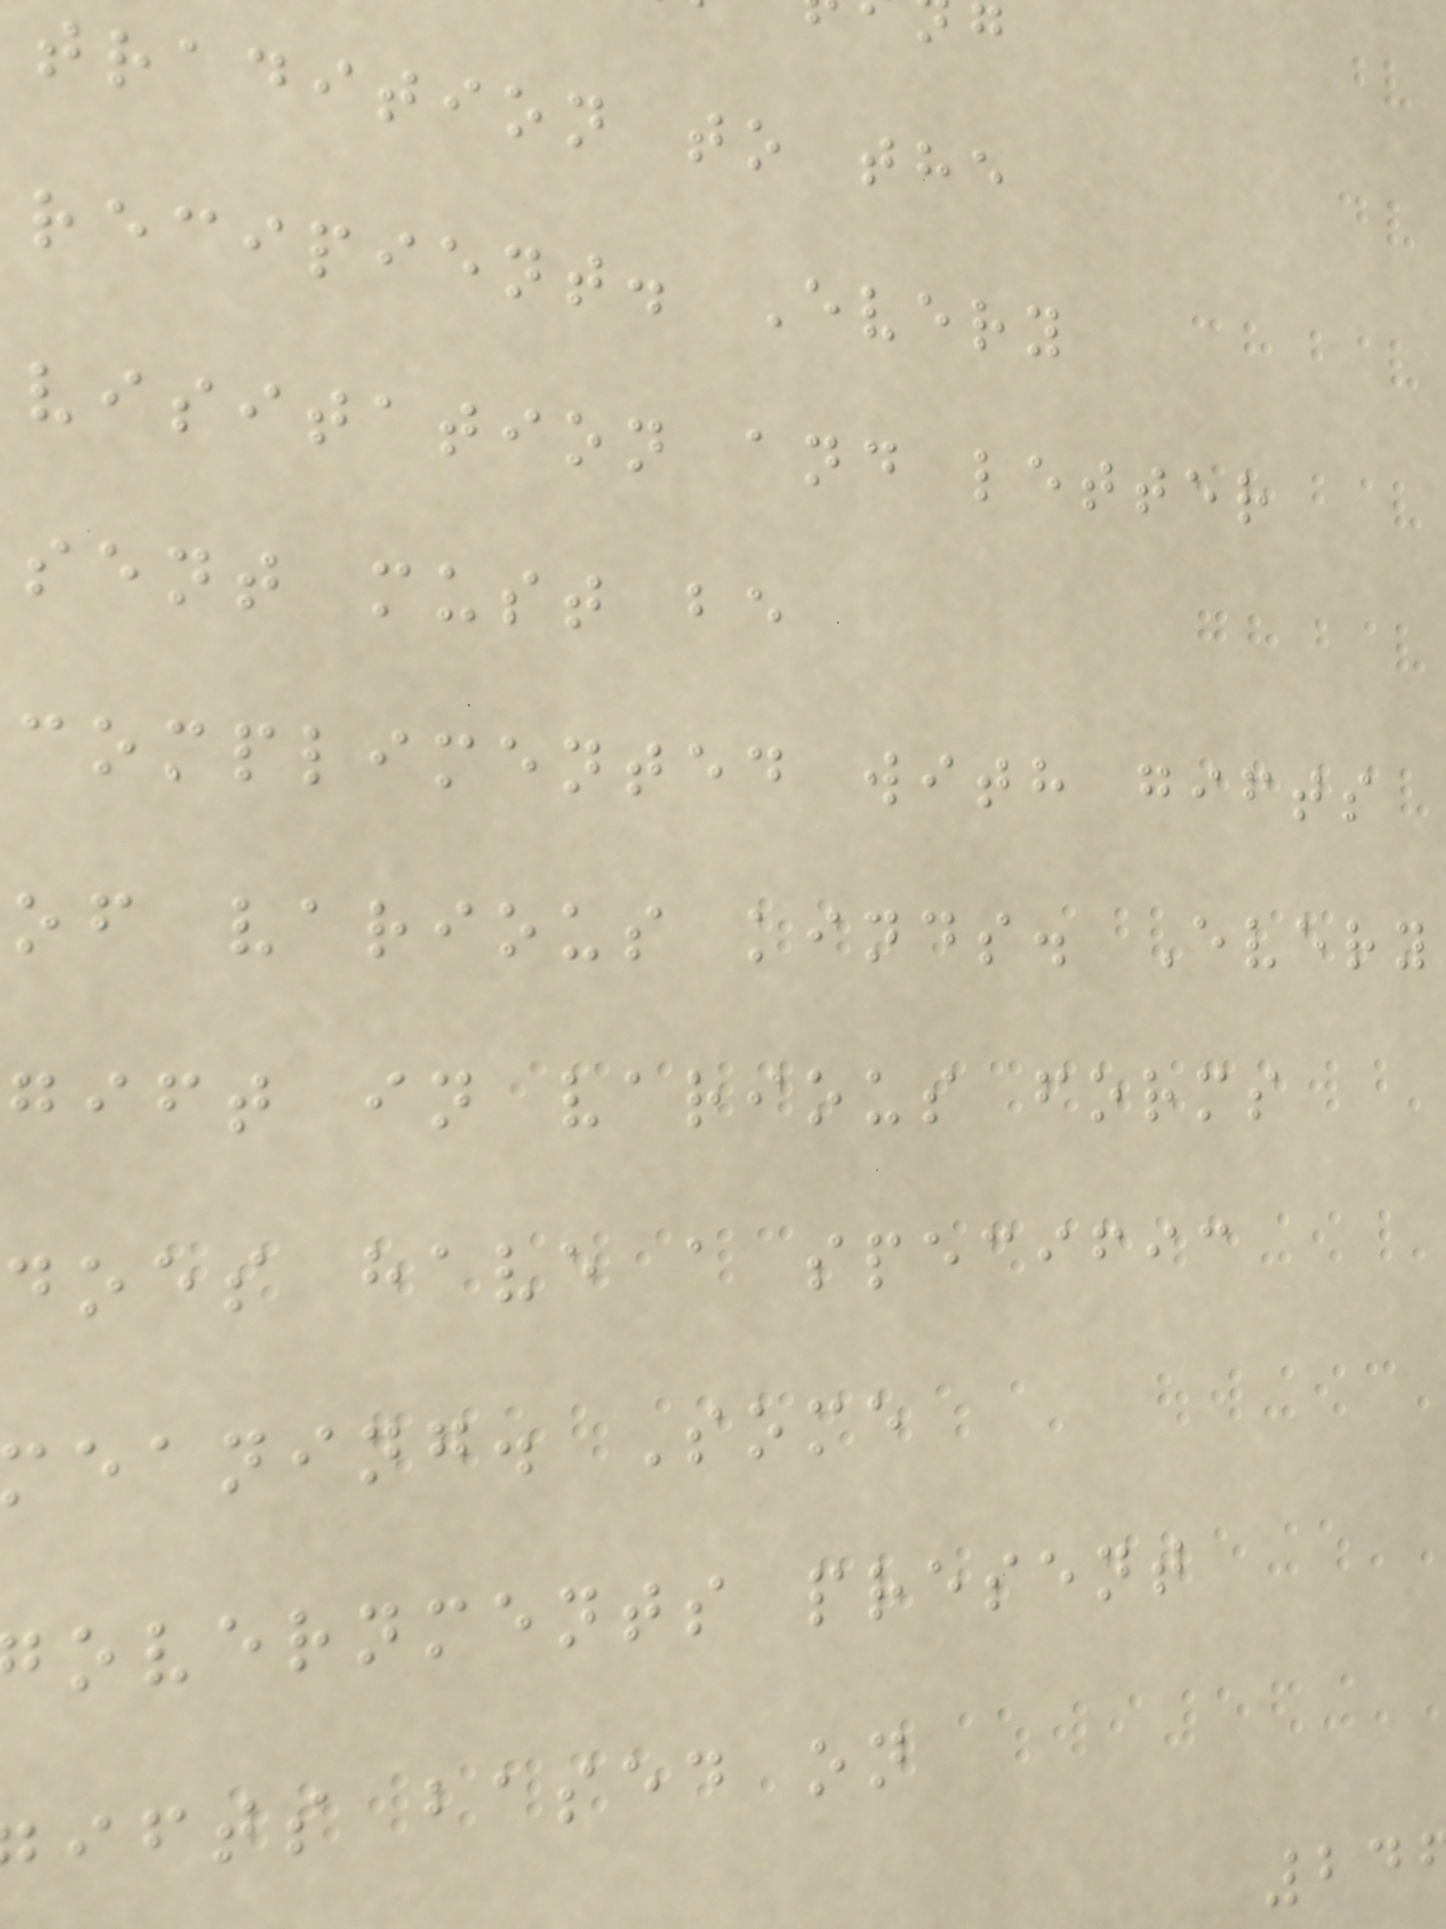tradition to the
recipient. Every
visitation and letter
sent must be
complimented with gifts
of various kinds. Every
gift in various forms
does have a specific
eaning. Some
overnments present
ifts based on
